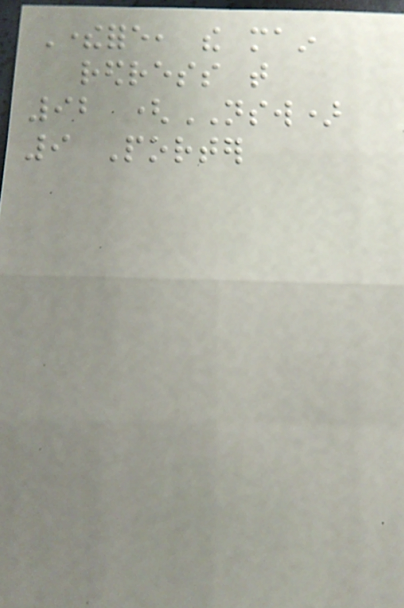Therefore, the main
redress that
92 (NSW)
9 Porter
